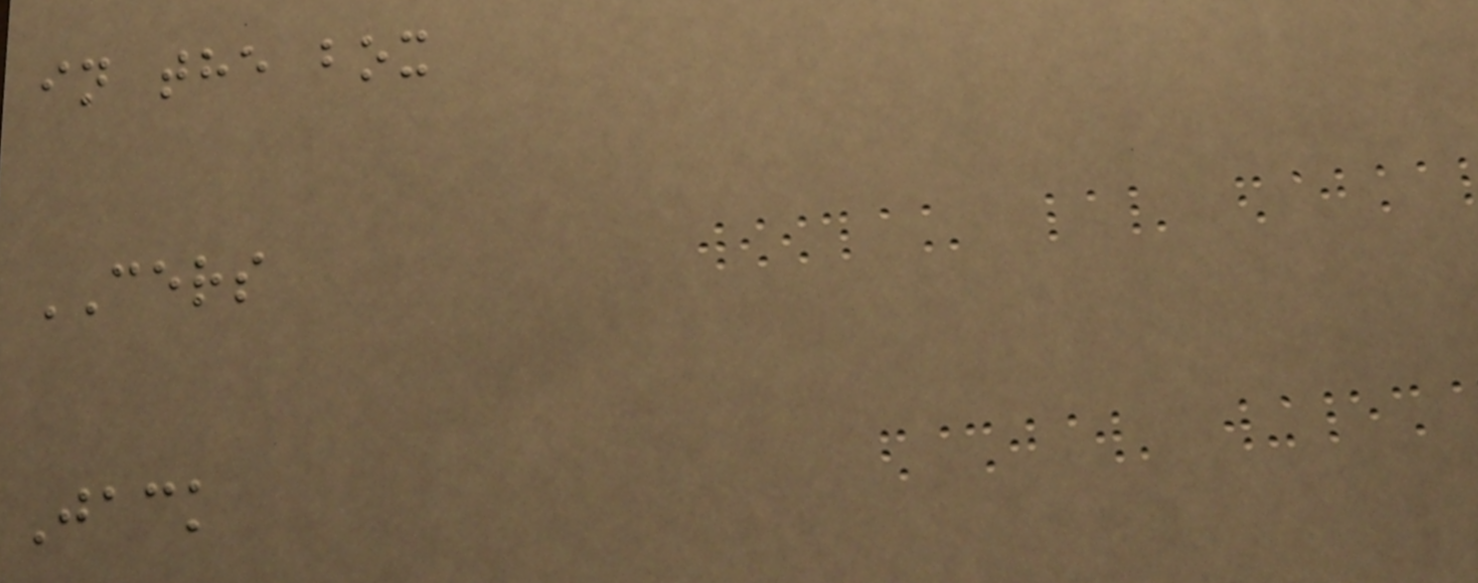in the box
CERS
Jack
